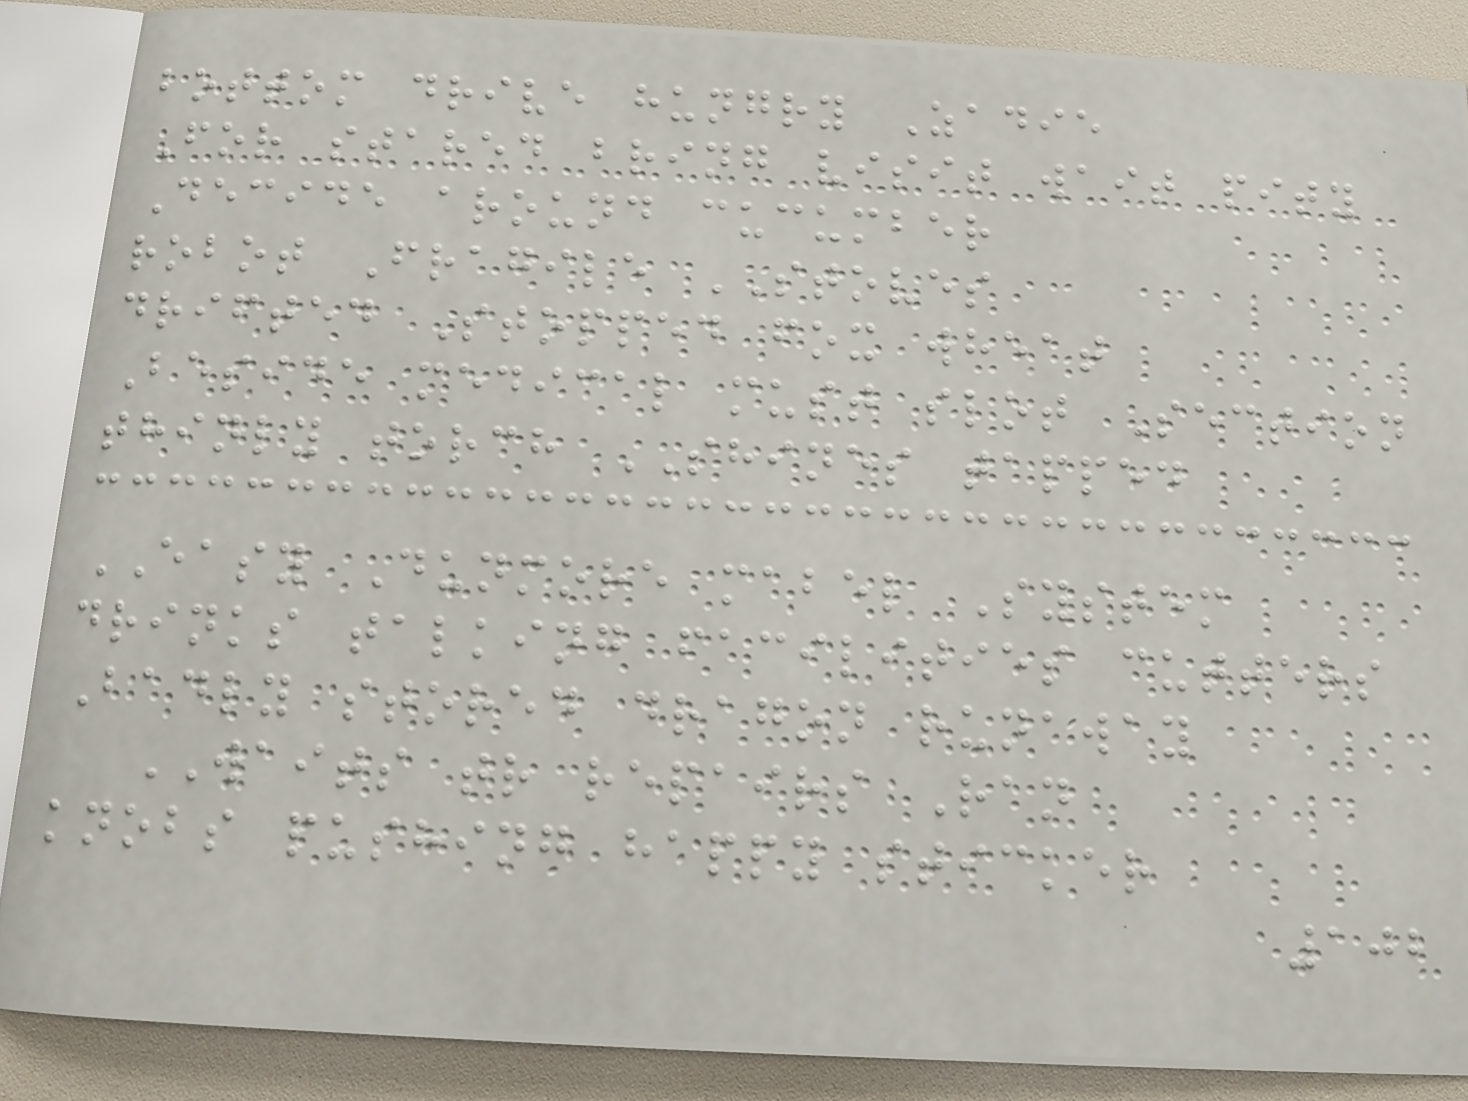bottom drive hungry Zadie
For stared bring visit wait pity
Decide around cucumber
robot Fragile STOVES
drifted Stopped fox wheat
Beside medical must slot Section
thinly torch SHINES tapped
EASY Dunmore mabel System
drinks talking facilities cutters
Badly stored dragon runaway
WAITS tr repairs Ran
knobs pushing happy sticker
102
